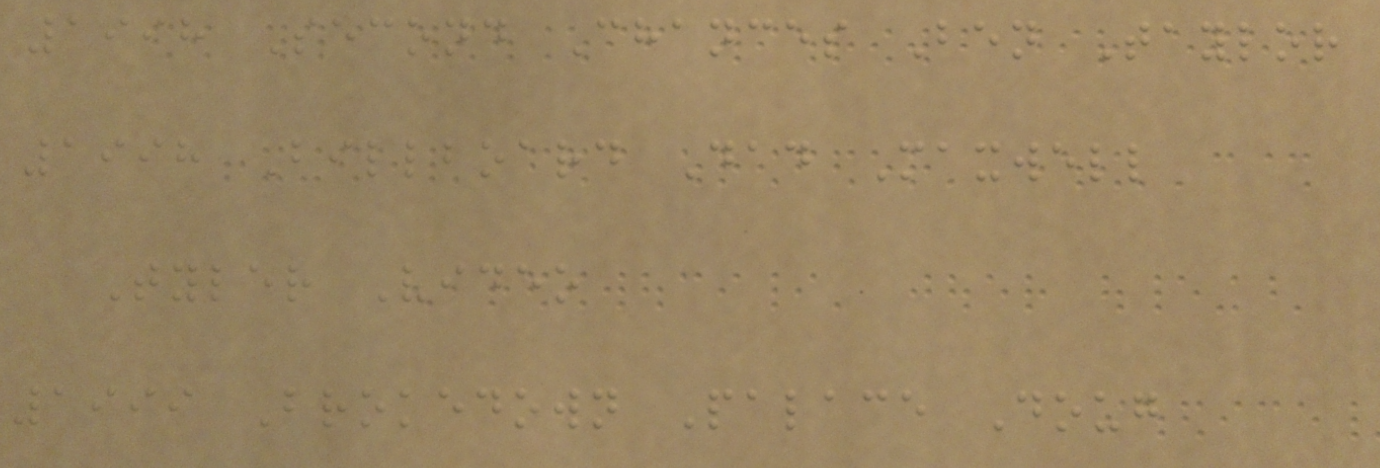1998 Second Chances Ben Taylor
1998 Billboard Dad Maxwell
Tyler Video
1999 Brokedown Palace Doug
